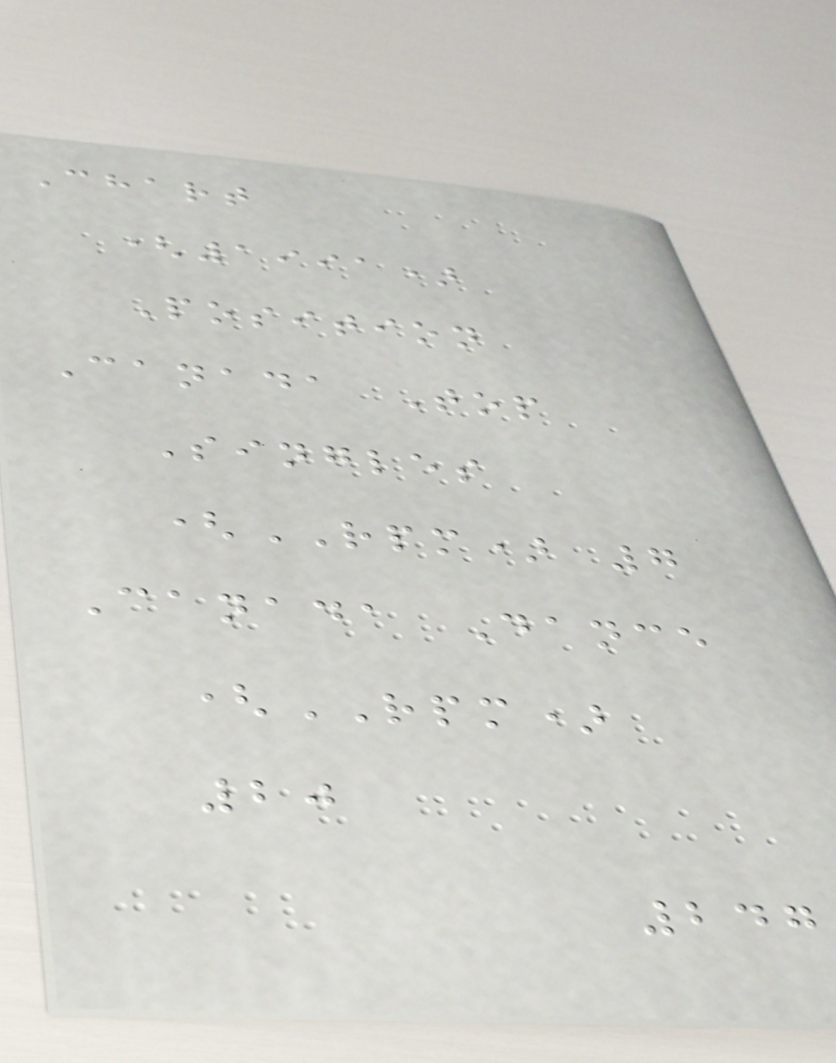Chart
(1991)
Position
Canada Top
Singles
(RPM) 7
Canada Dance
(RPM)
20
247
